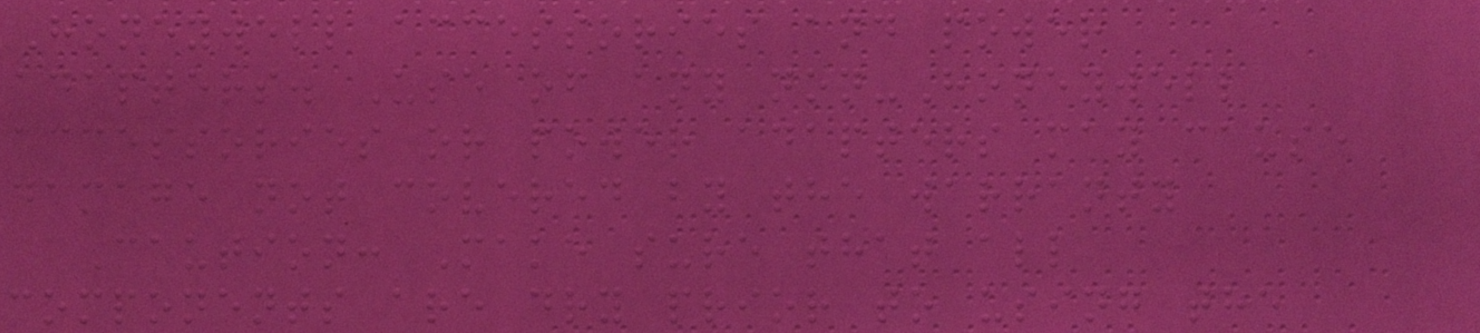Honeywell accessories and power
adapters. Use of any non-Honeywell
accessories or power adapters may cause
damage not covered by the warranty
Caution: Make sure that all
components are dry prior to using the
